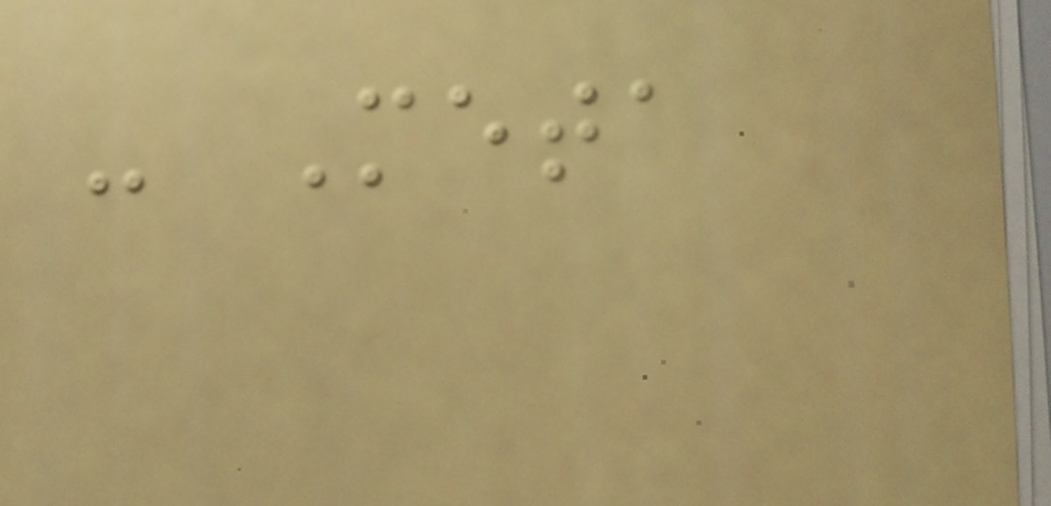- Meta
